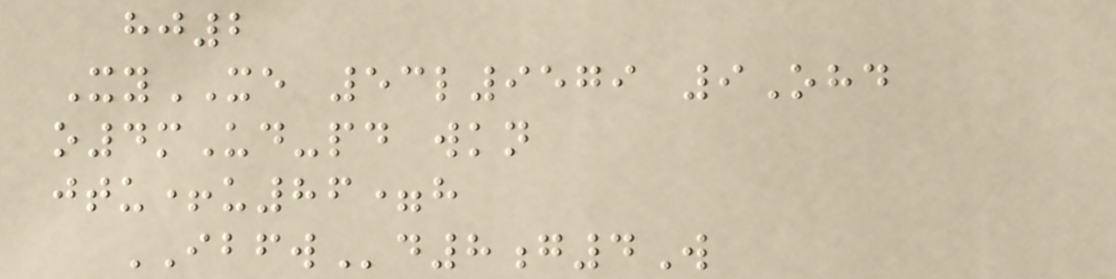hj2
XyXE 53l9579 9Ohd
o4mUd-pd wkn
jtu+u86=h
IBFWd8g4W
